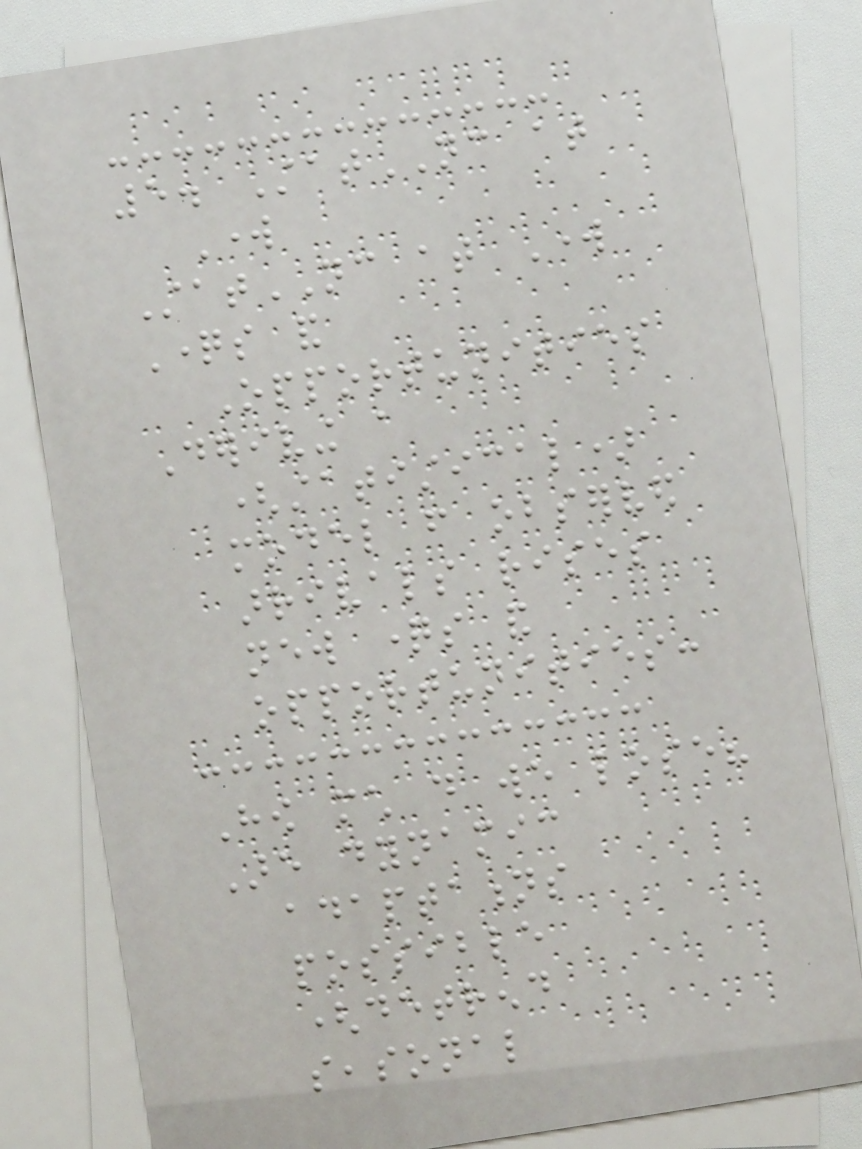5. StatNC at
Work
StatNC at Work
Questions and
Opportunities
Deriving a
(statistical)
model from observed
arrivals rises
new questions and
opportunities:
How much do we lose?
Are dynamic
adaptations
possible
(detrend
seasonal
